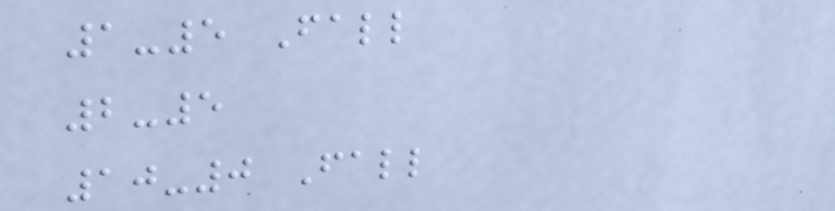1-5 Fall
2-5
10-0 Fall
